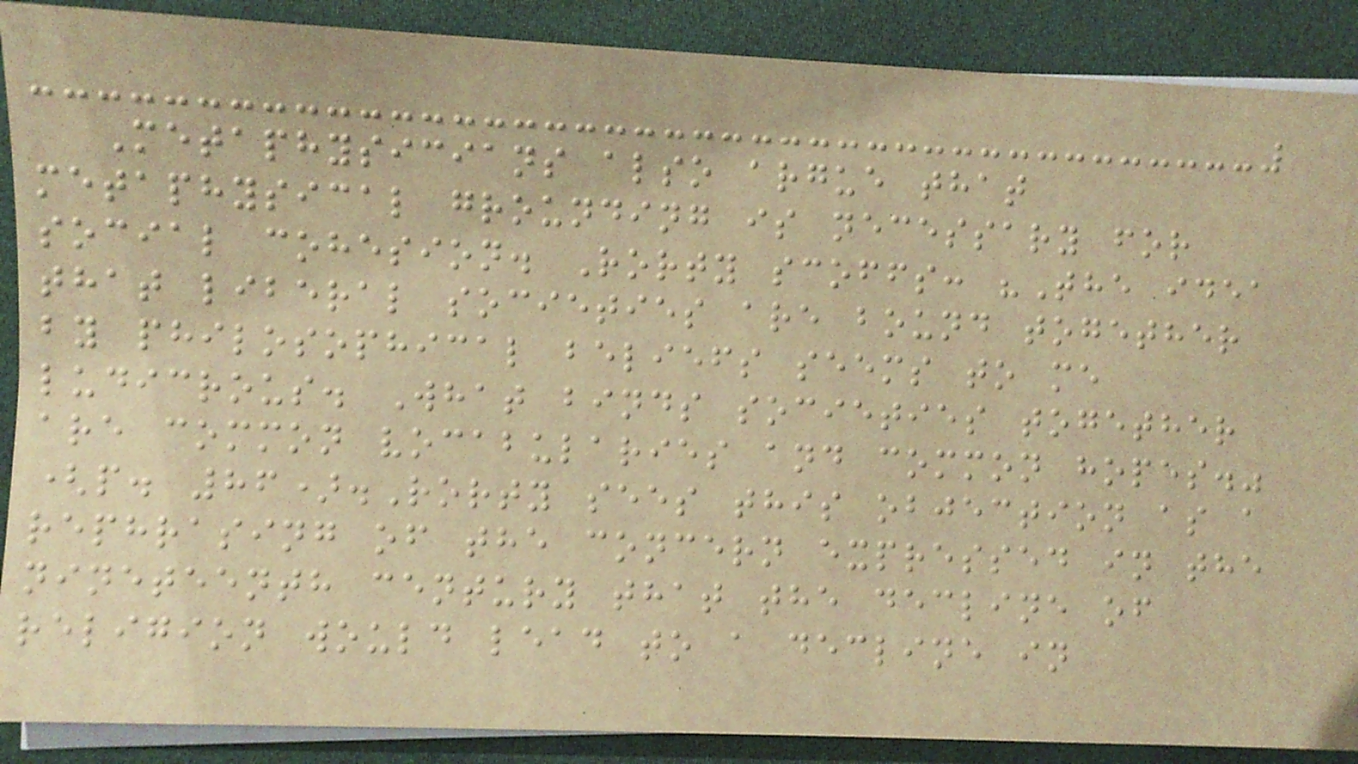Metaphysicians also argue that
metaphysical grounding is necessary for
social cohesion. Rorty scoffs: "The idea
that liberal societies are bound together
by philosophical beliefs seems to me
ludicrous. What binds societies together
are common vocabularies and common hopes."
(p. 86).Rorty sees this objection as a
rephrasing of the concern expressed in the
nineteenth century that the decline of
religion would lead to a decline in
